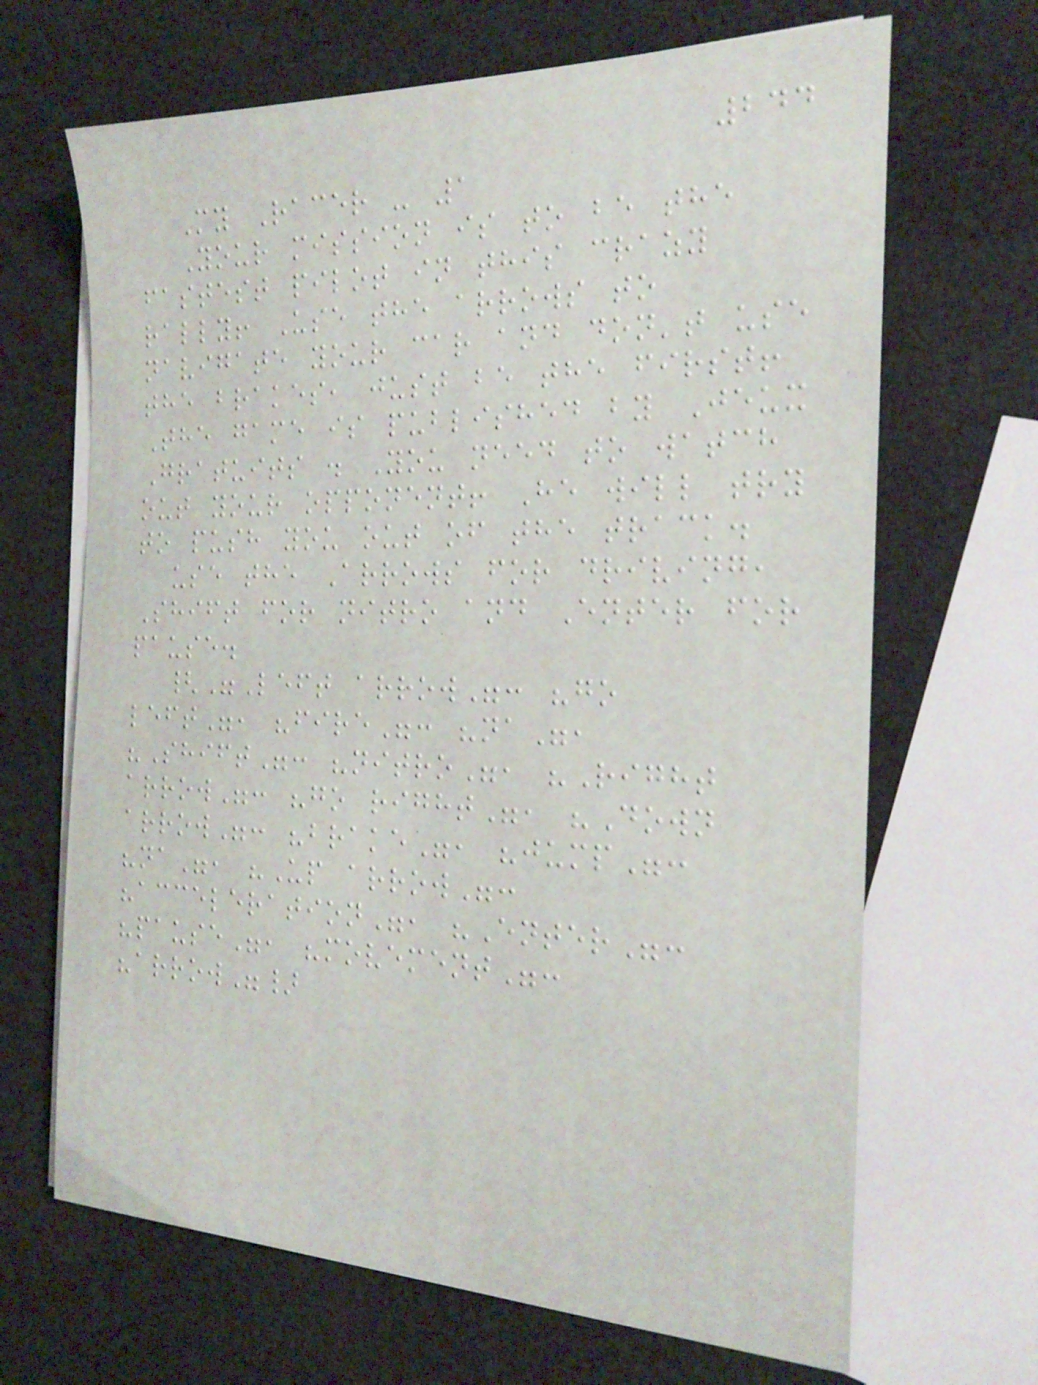244
My Racer - 1
Your mission is to be the
fastest pilot in this crazy
rally! Use the arrows to
navigate your car and don't use
the brakes, just be the first!
The game is published by Jeux
Gratuits . You need to watch
out your opponent! He will try
to push you out of the track.
use the Arrows for driving,
Shift for nitro and Enter for
pause.
{"Left arrow": "go
left", "fire": "na",
"Shift": "nitro", "Right
arrow": "go right", "Down
arrow": "brake", "jump":
"na", "Up arrow":
"acceleration", "Enter":
"pause", "movement":
"arrow"}
